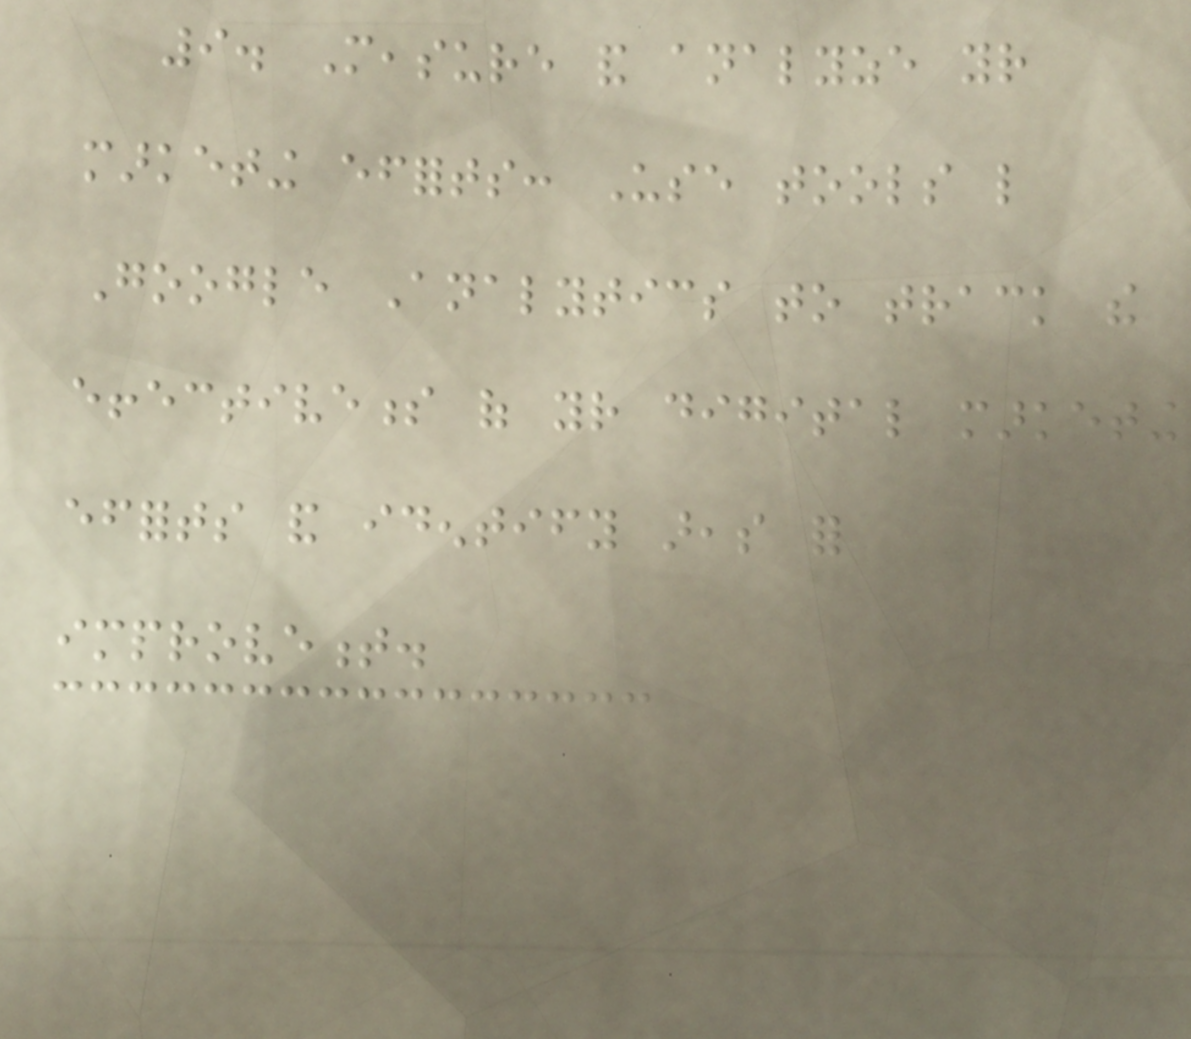9. Measure and analyze your
marketing efforts: Use tools like
Google Analytics to track the
effectiveness of your digital marketing
efforts and identify areas for
improvement.
